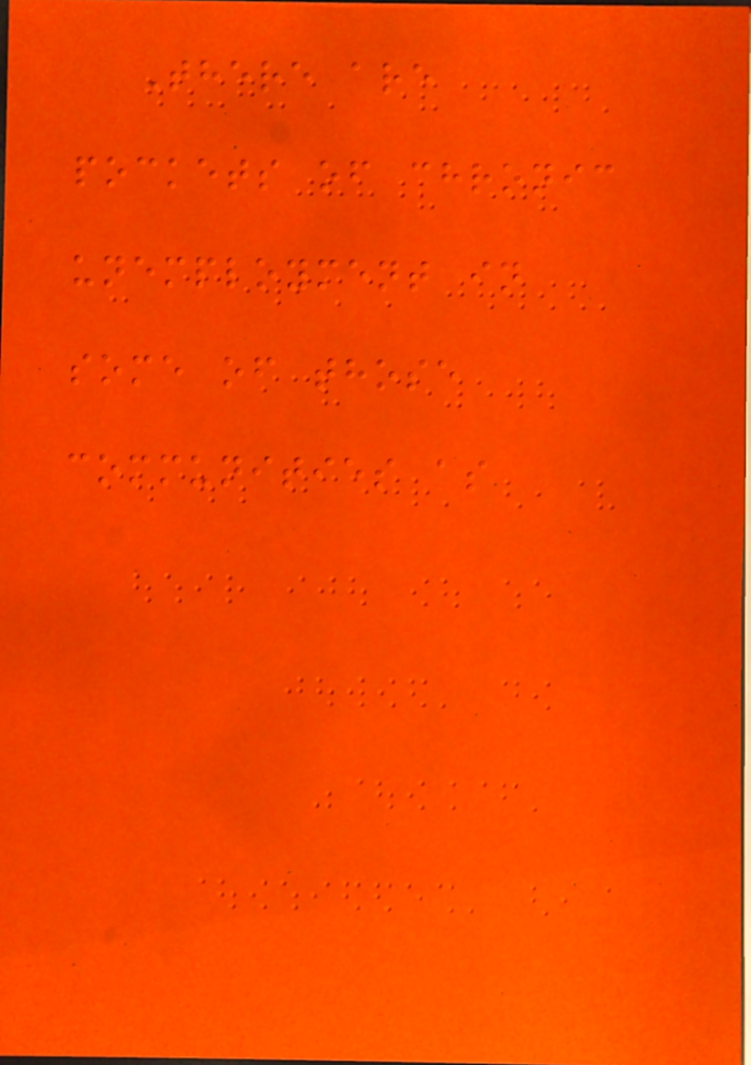There are
pockets of chronic
unemployment in
some of those
communities as
